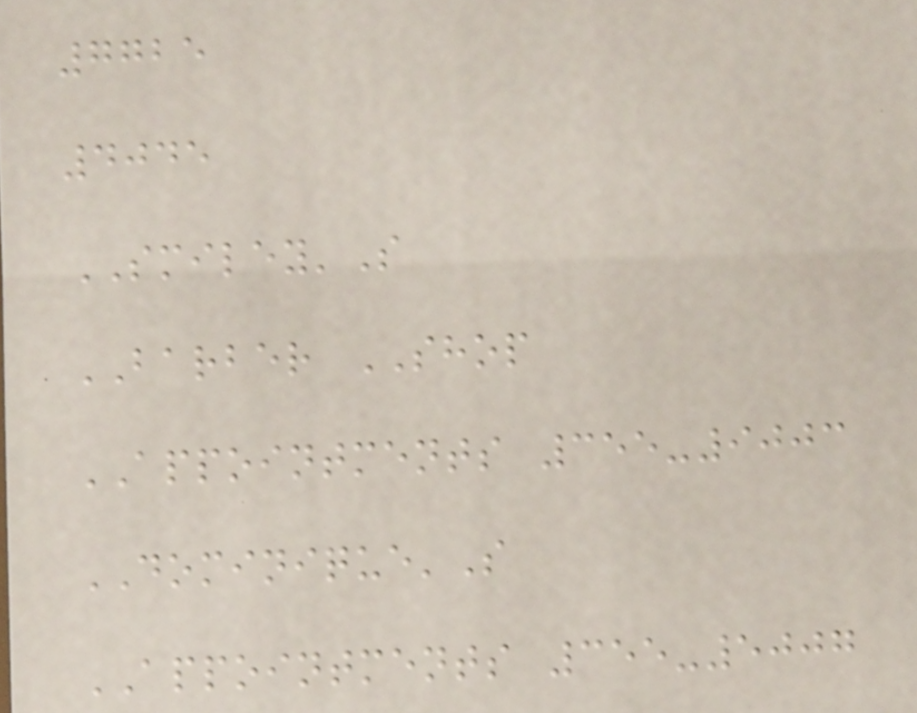7725
4045
SMILEY'S
BARBER SHOP
APPOINTMENTS 355-9003
DOMINIQUE'S
APPOINTMENTS 355-5007
